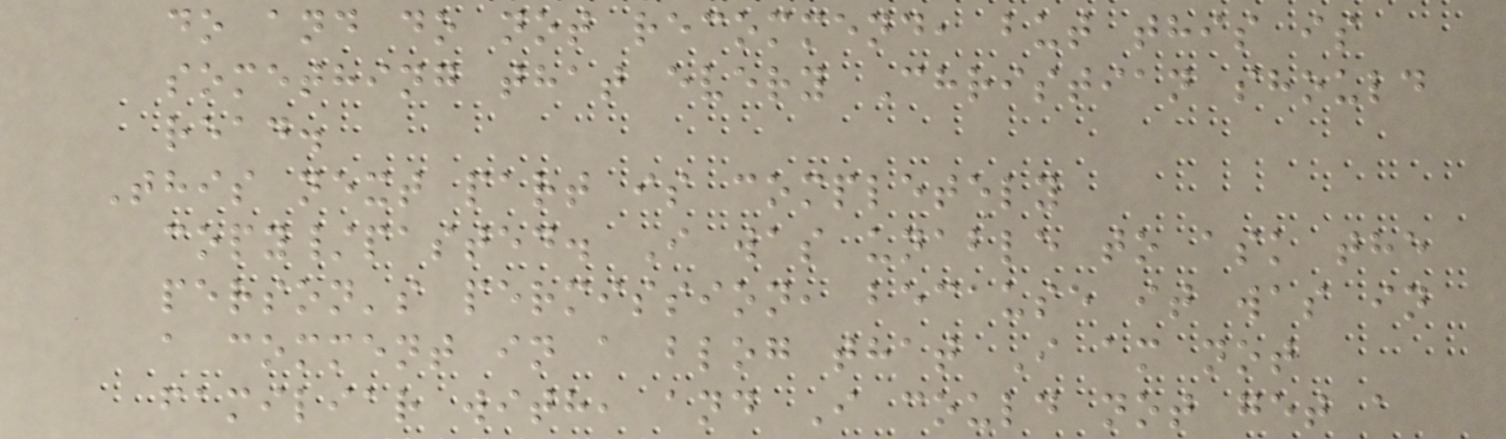do and do not recommend, but this is
something that every Christian should
read.
This next part is completely
copy/pasted. I was unable to ask the
person's permission, because it was in
a comment in a blog that I am not
familiar with, and I could not get a
